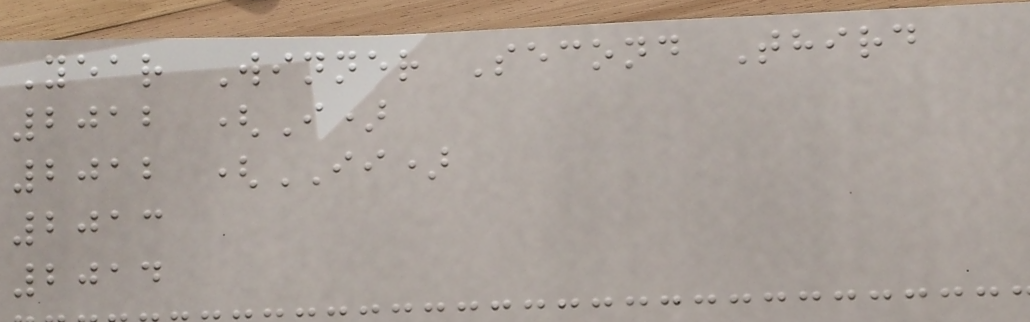Year Winner Second Third
2012 (I)
2012 (II)
2013
2014
